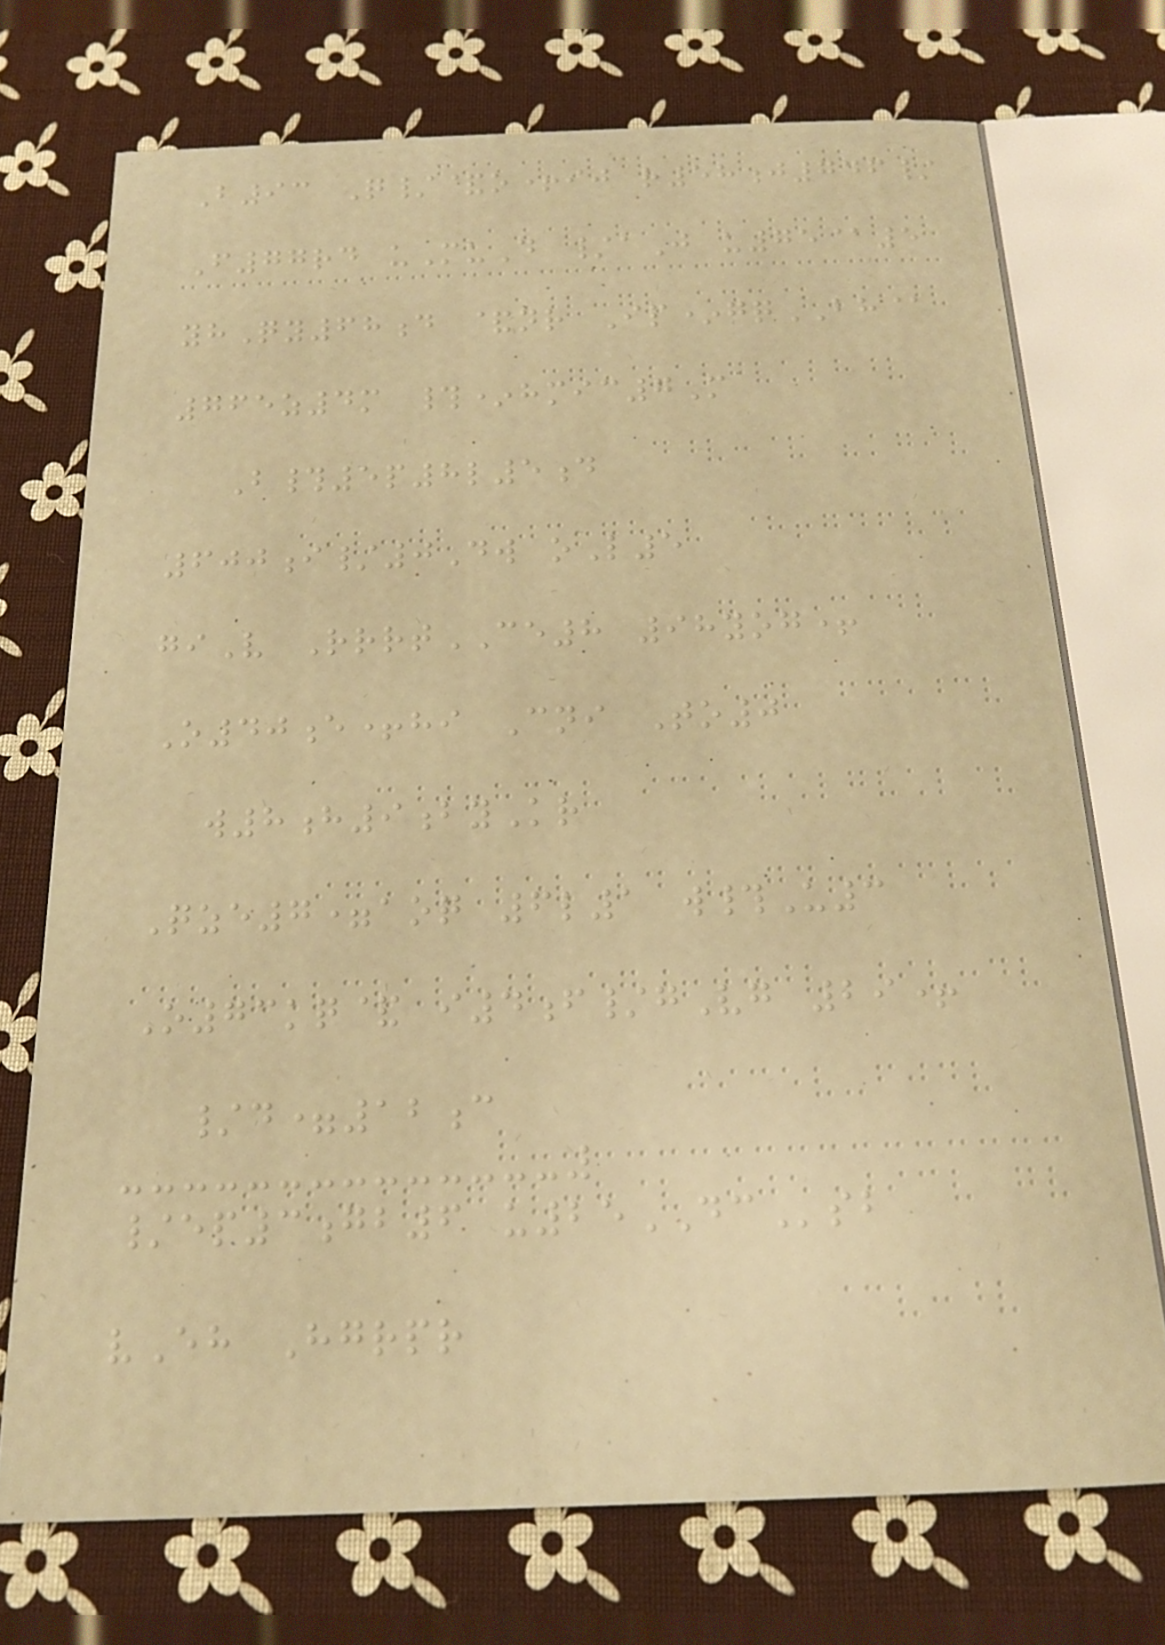B93 Q/&o+ij r58j746/
F77rd uMuD /aJ u75@5
yhQy68d &nr Ip*gqBH@
765z4m #*hmic7M
B#5p8l5d
600i/0Dw oL5
giV RrrtCE8 98yog+
O40e+hi Cni To0
w8h9byKr
Qze7=aoq 6l1 w#U3
O73kq& i4f/gVg 29+
/d=12c
/ep3gb6 u25DCsb
vEh Hgrpr
